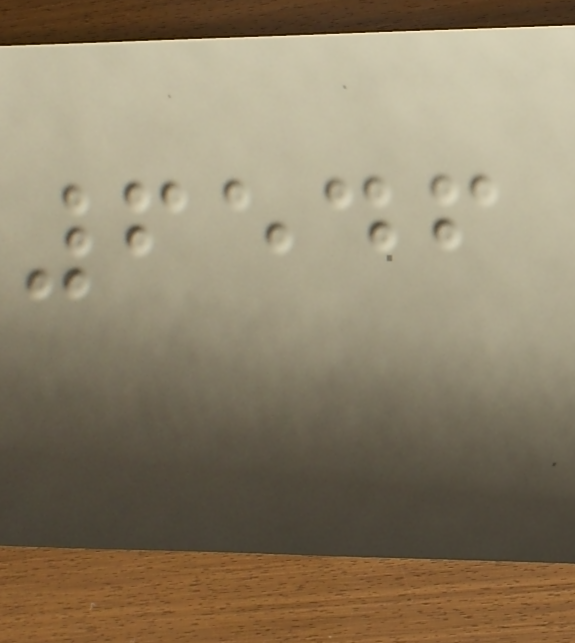6546
